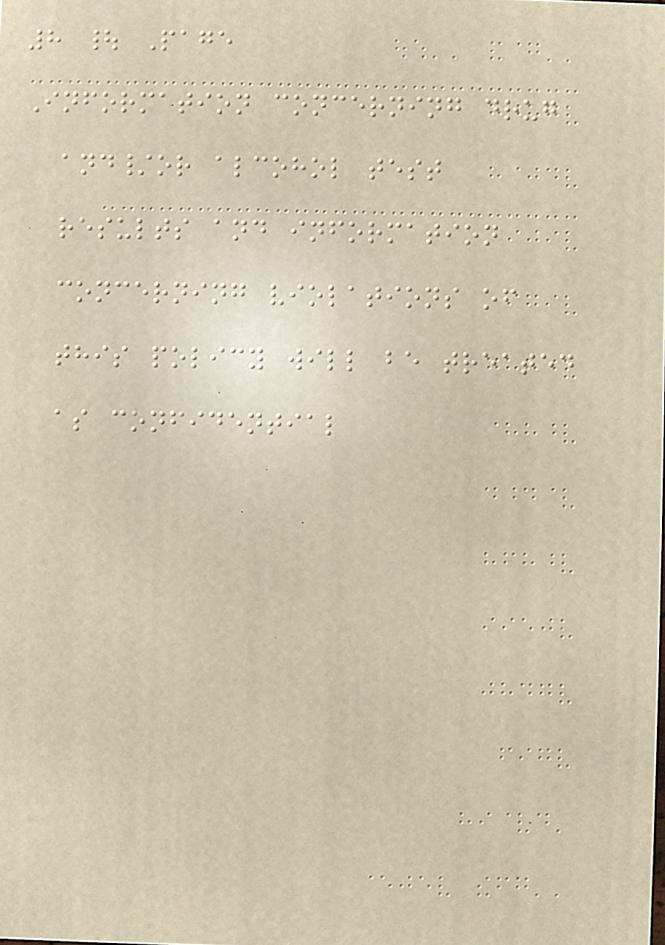8 | Page
Information concerning drug
and/or alcohol test
results and information
concerning violations of
this policy will be treated
as confidential
